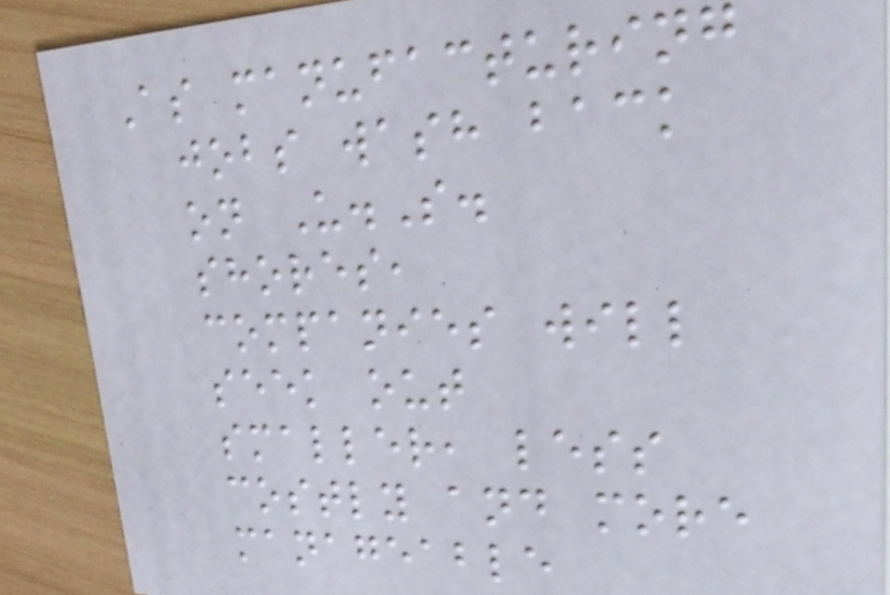As manufacturing
jobs wash back
on U.S.
shores,
companies will
seek out
smaller, less
costly and more
manageable
